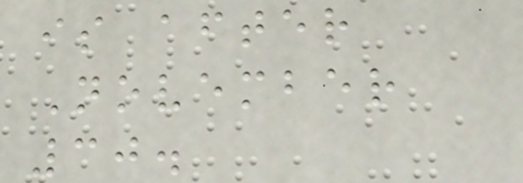is after
November
30.
